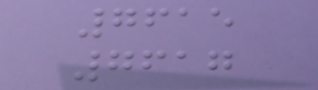7615
7617
